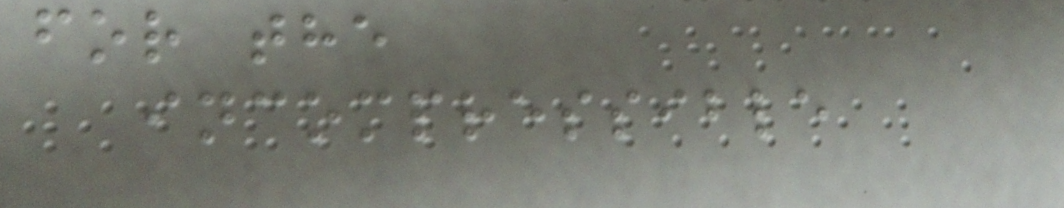for the
incompressible
